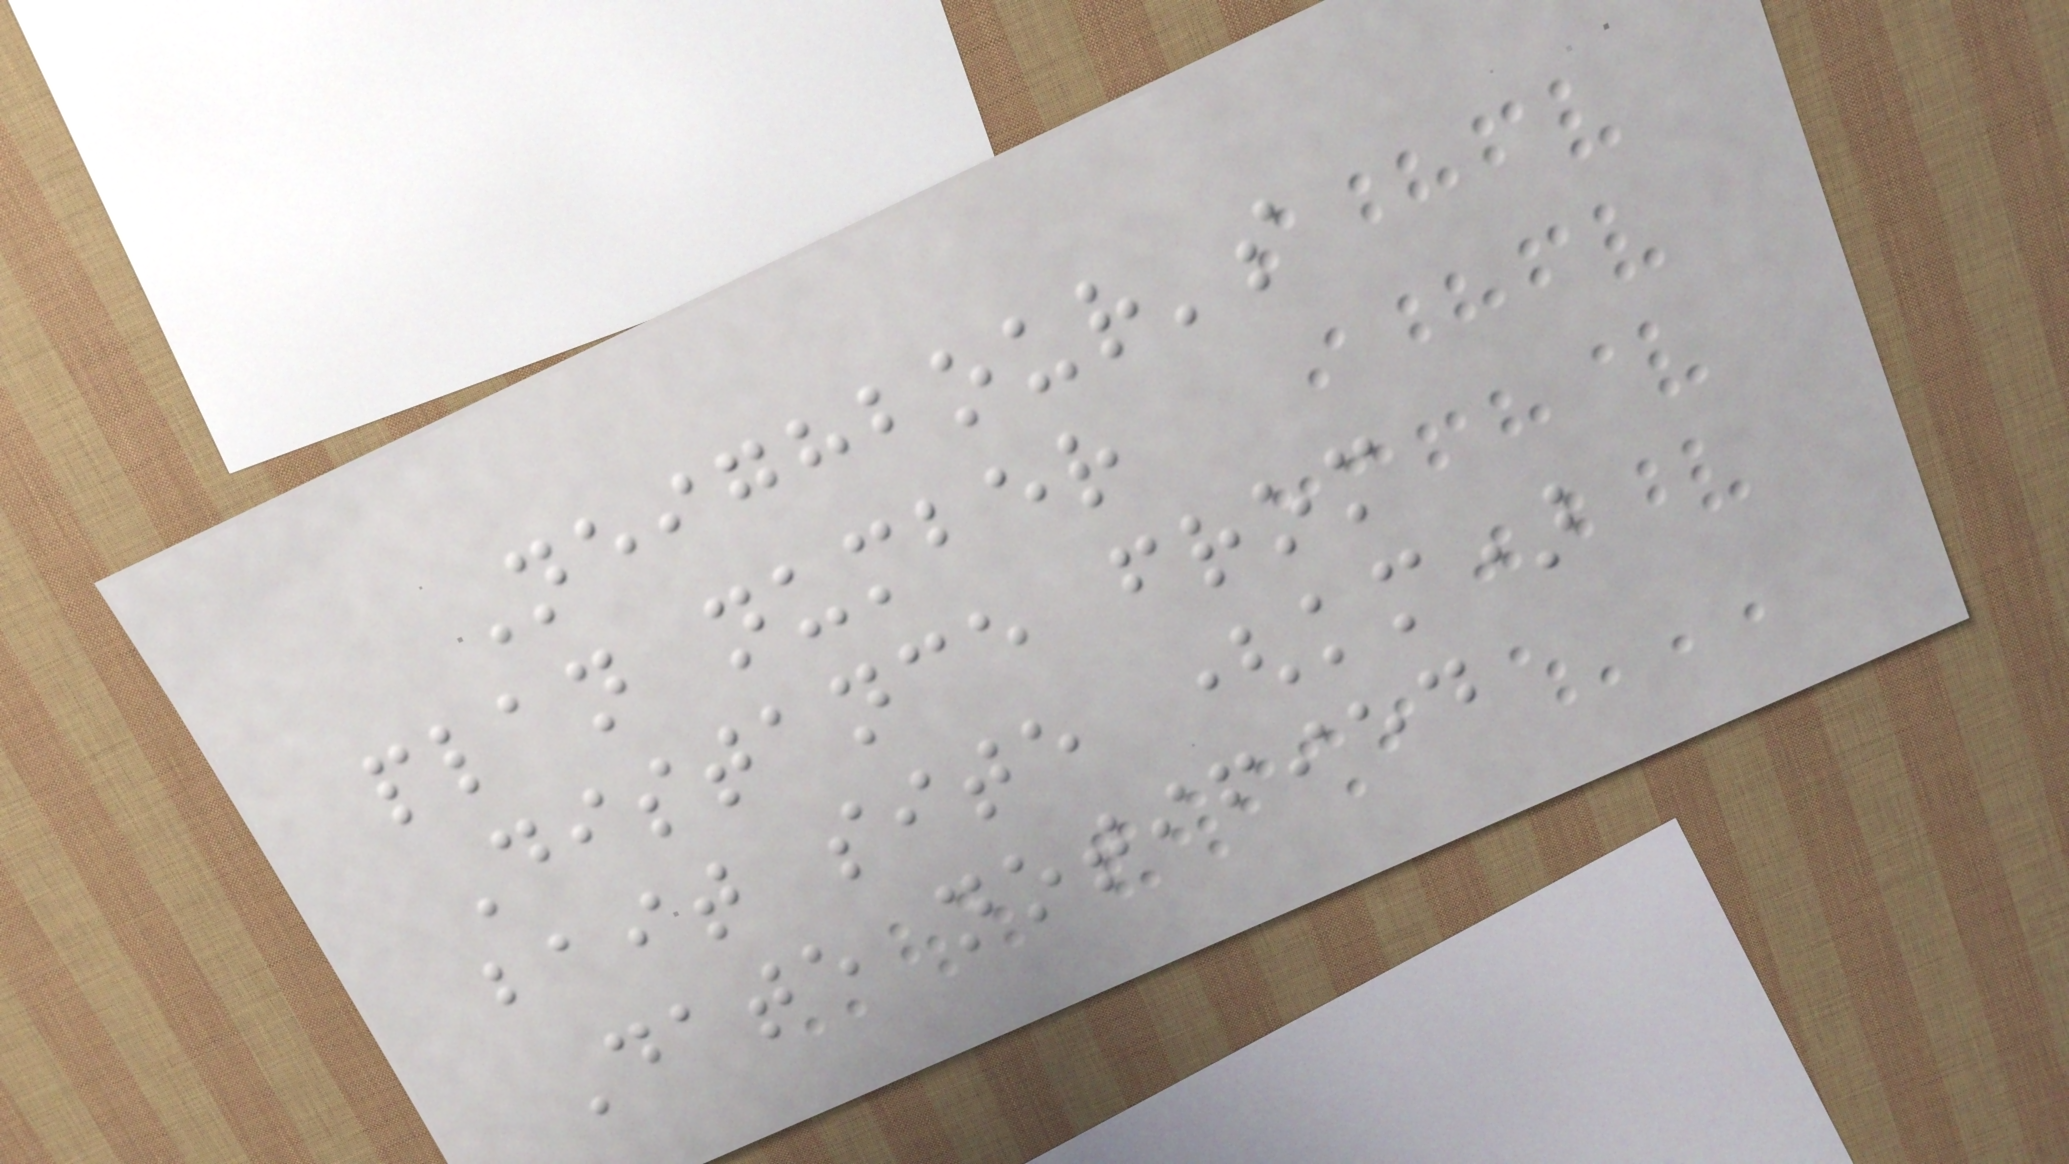Neighbour's
plan number
Distance from
bait site (km)
Date notified
